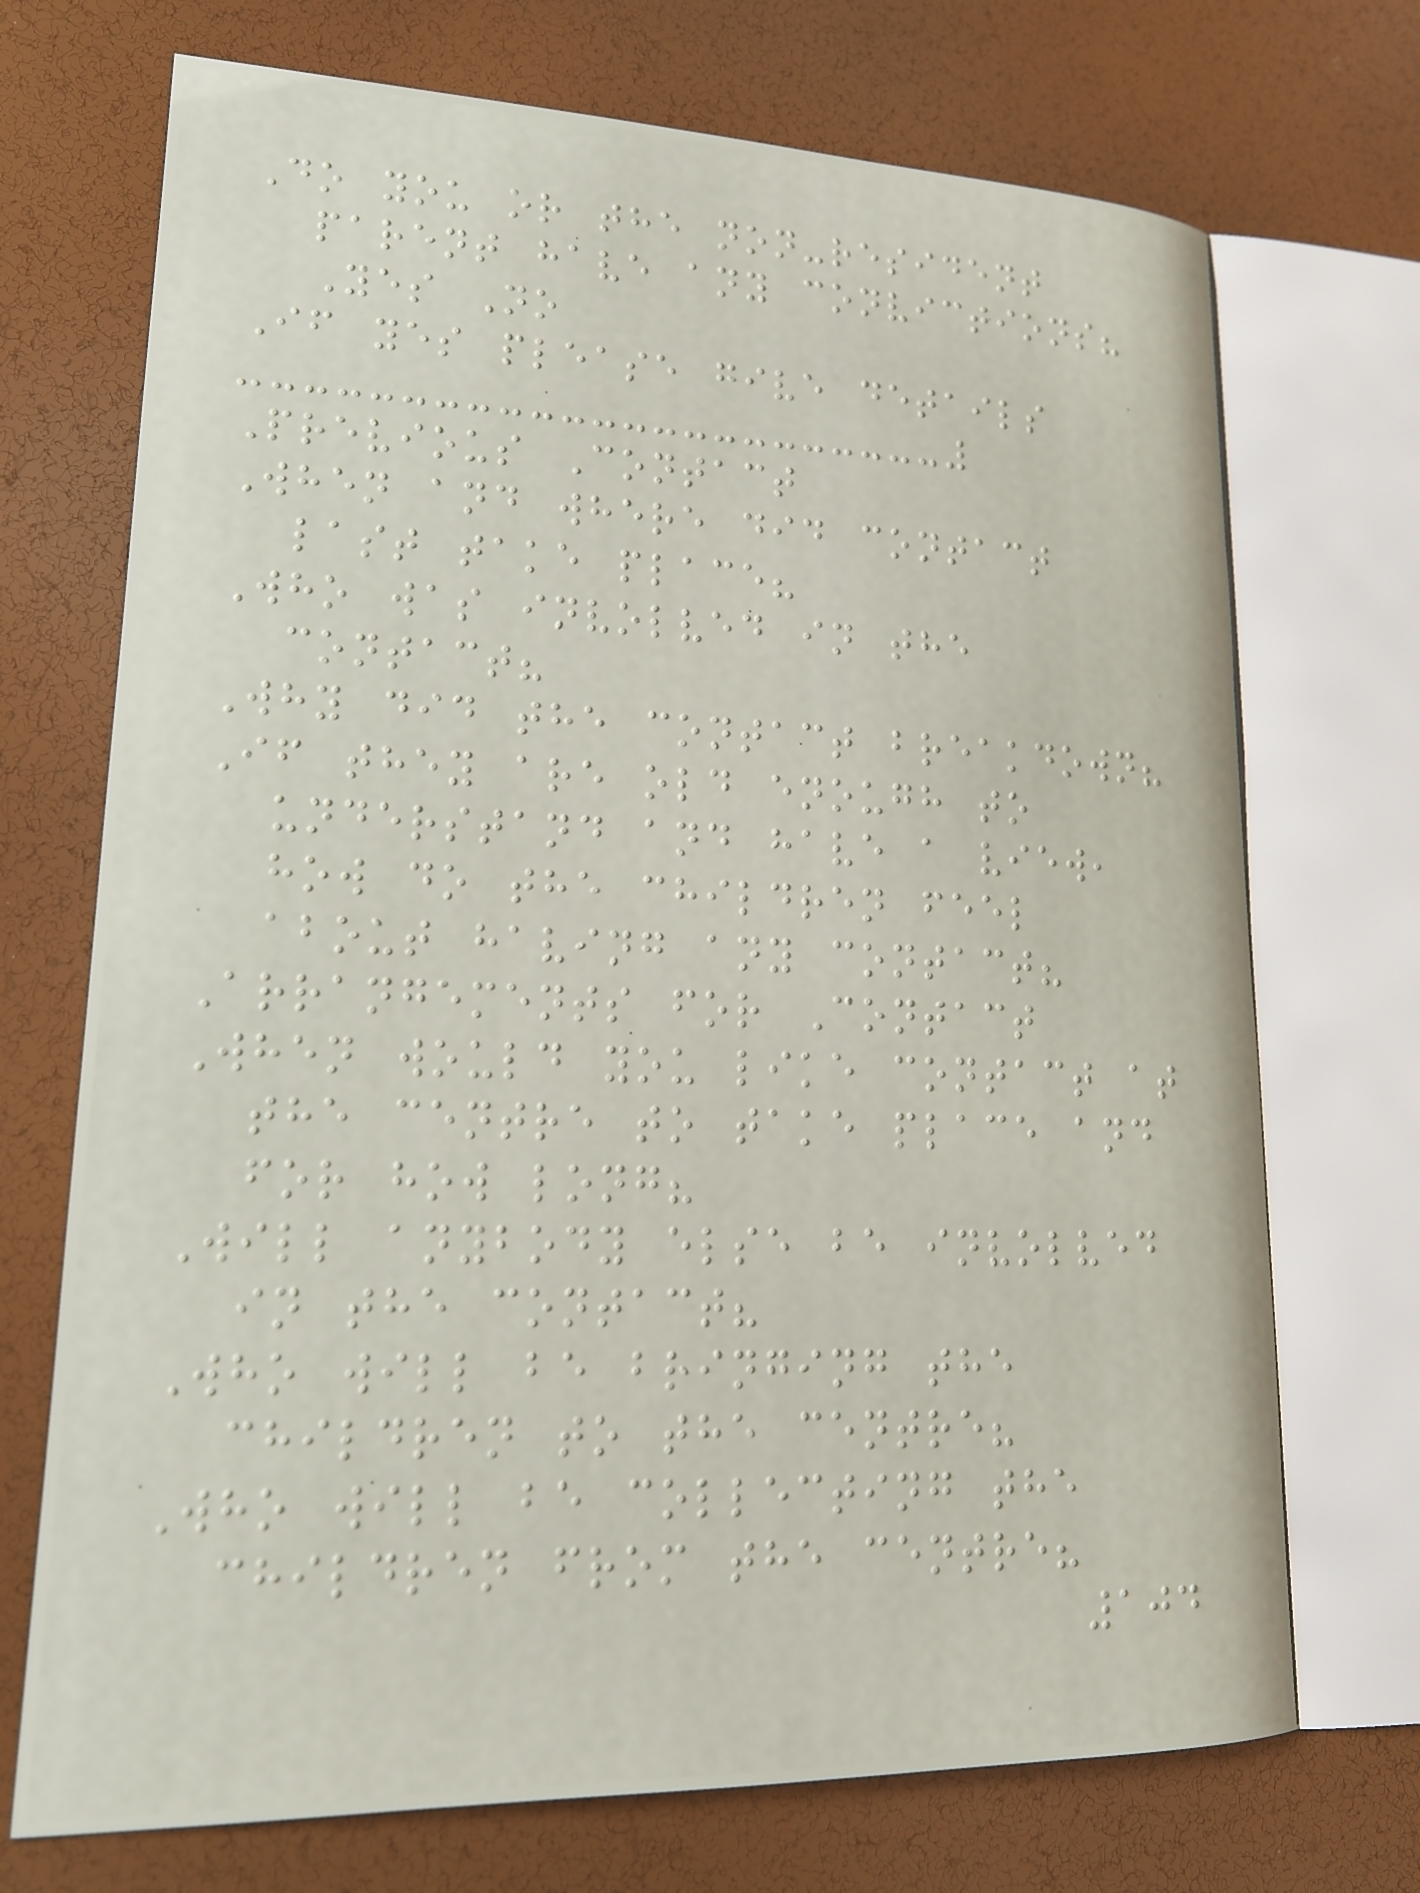Do you or the non-resident
parent have any convictions?
Yes No
If yes please give details
Previous Contact
When and where did contact
last take place?
Who was involved in the
contact?
Why did the contact breakdown?
If they are old enough to
understand and have a view,
how do the children feel
about having any contact?
Arrangements for Contact
When would you like contact at
the centre to take place and
for how long?
Will anybody else be involved
in the contact?
Who will be bringing the
children to the centre?
Who will be collecting the
children from the centre?
104
